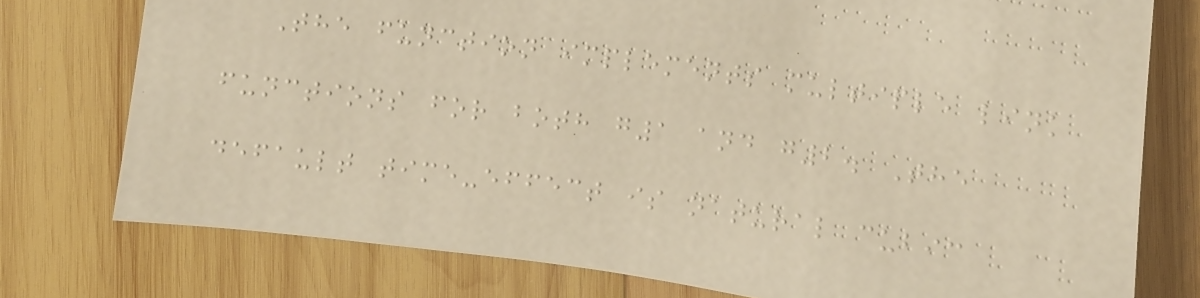The function implements multiple link
functions for both g1 and g2. The
default time-effect is natural cubic
